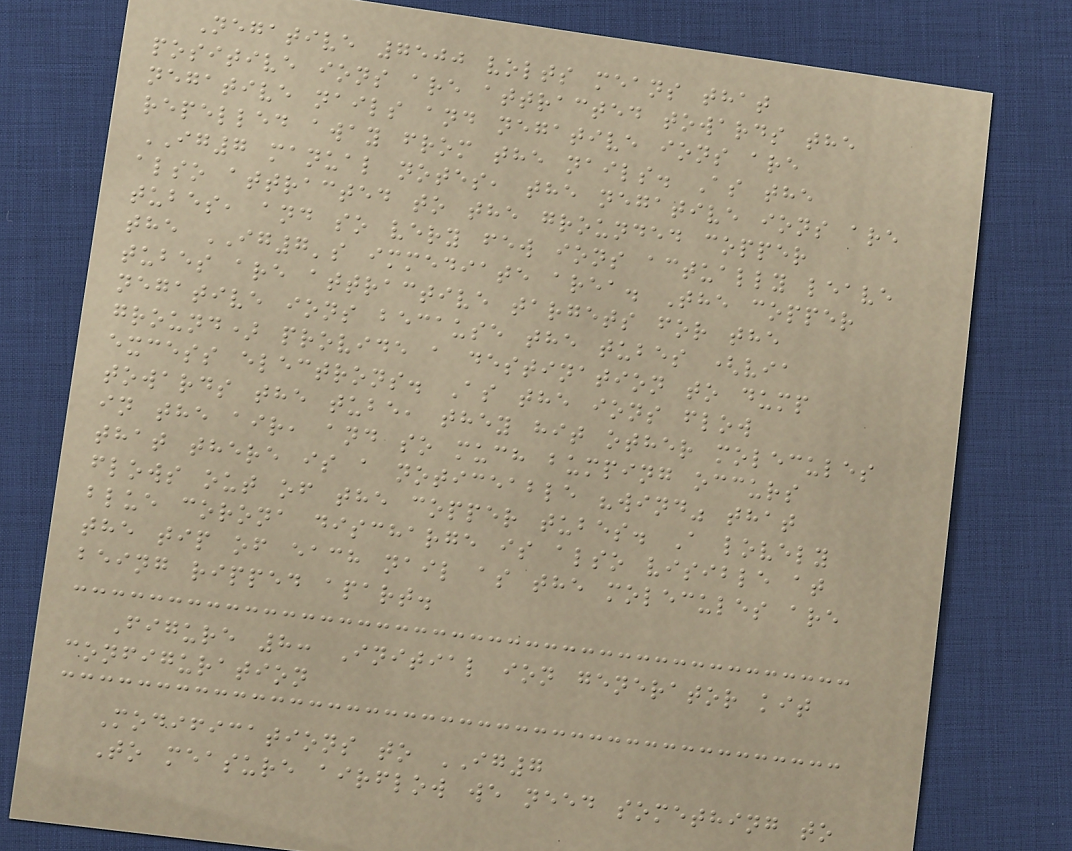Negative 7500 volts means that
positive ions are attracted towards the
negative nails and negative ions are
repelled away from the nails. As the
IG7 manual notes, the negative ions are
also attracted to the grounded copper
tubes, and so very few ions actually leave
the IG7's immediate area. The copper
tubes are attractive targets for the
negative ions because the tubes (via
ground) provide a destination to dump
excess electrons. As the ions flow
towards the tube, they hit other molecules
in the air, and so much bumping occurs
that there is a noticeable "wind" that
flows out of the copper tubes. A lovely
blue corona discharge is also visible at
the tip of each nail as the molecules are
being ripped apart.
Figure 8: Initial ion generator kit
configuration
Modifications to IG7
To measure airflow we need something to
